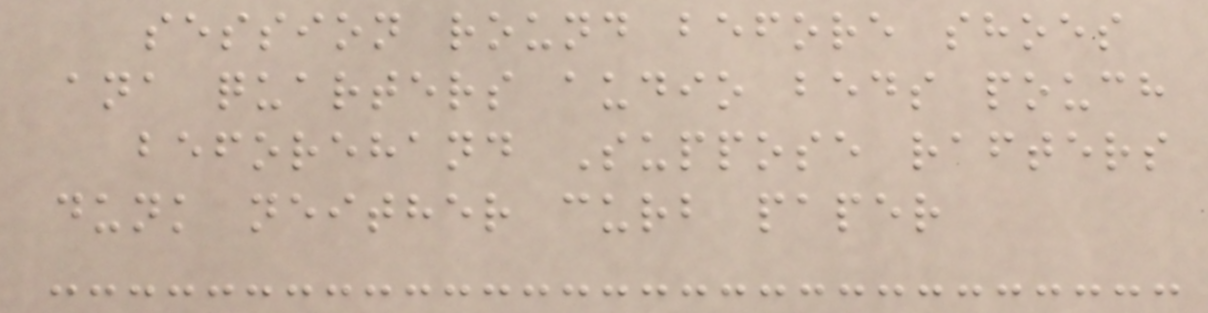session round before shoes
ana quarters audio beds pouch
beforehand Suppose rafters
dunk neither curb paper
